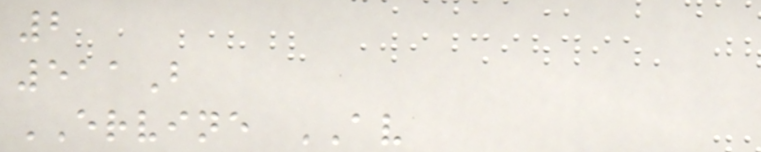2
511B
ERVINE AV
